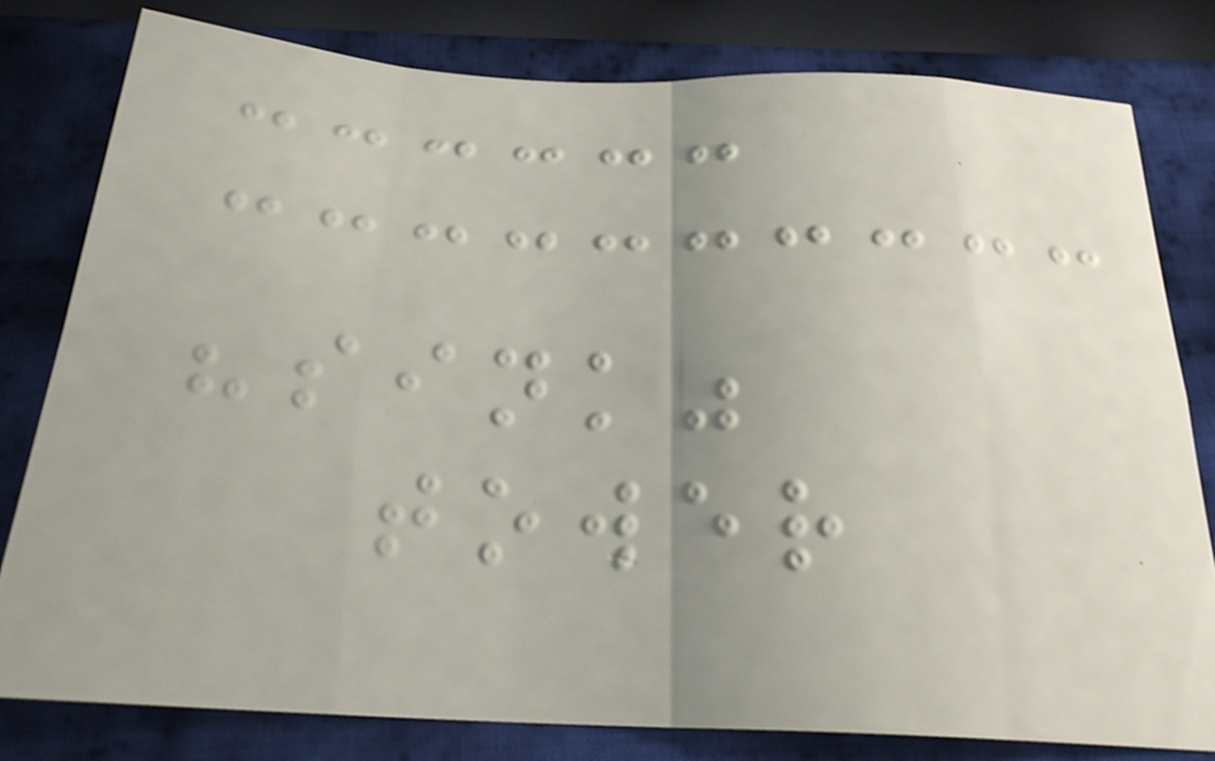"sink"
tower
